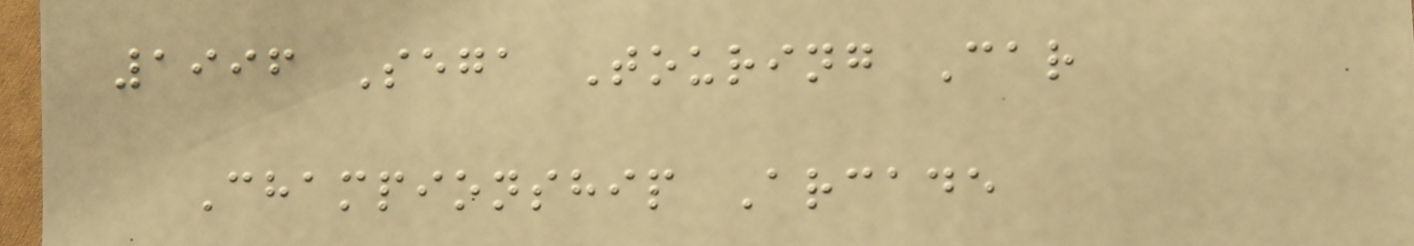1996 Sega Touring Car
Championship Arcade
